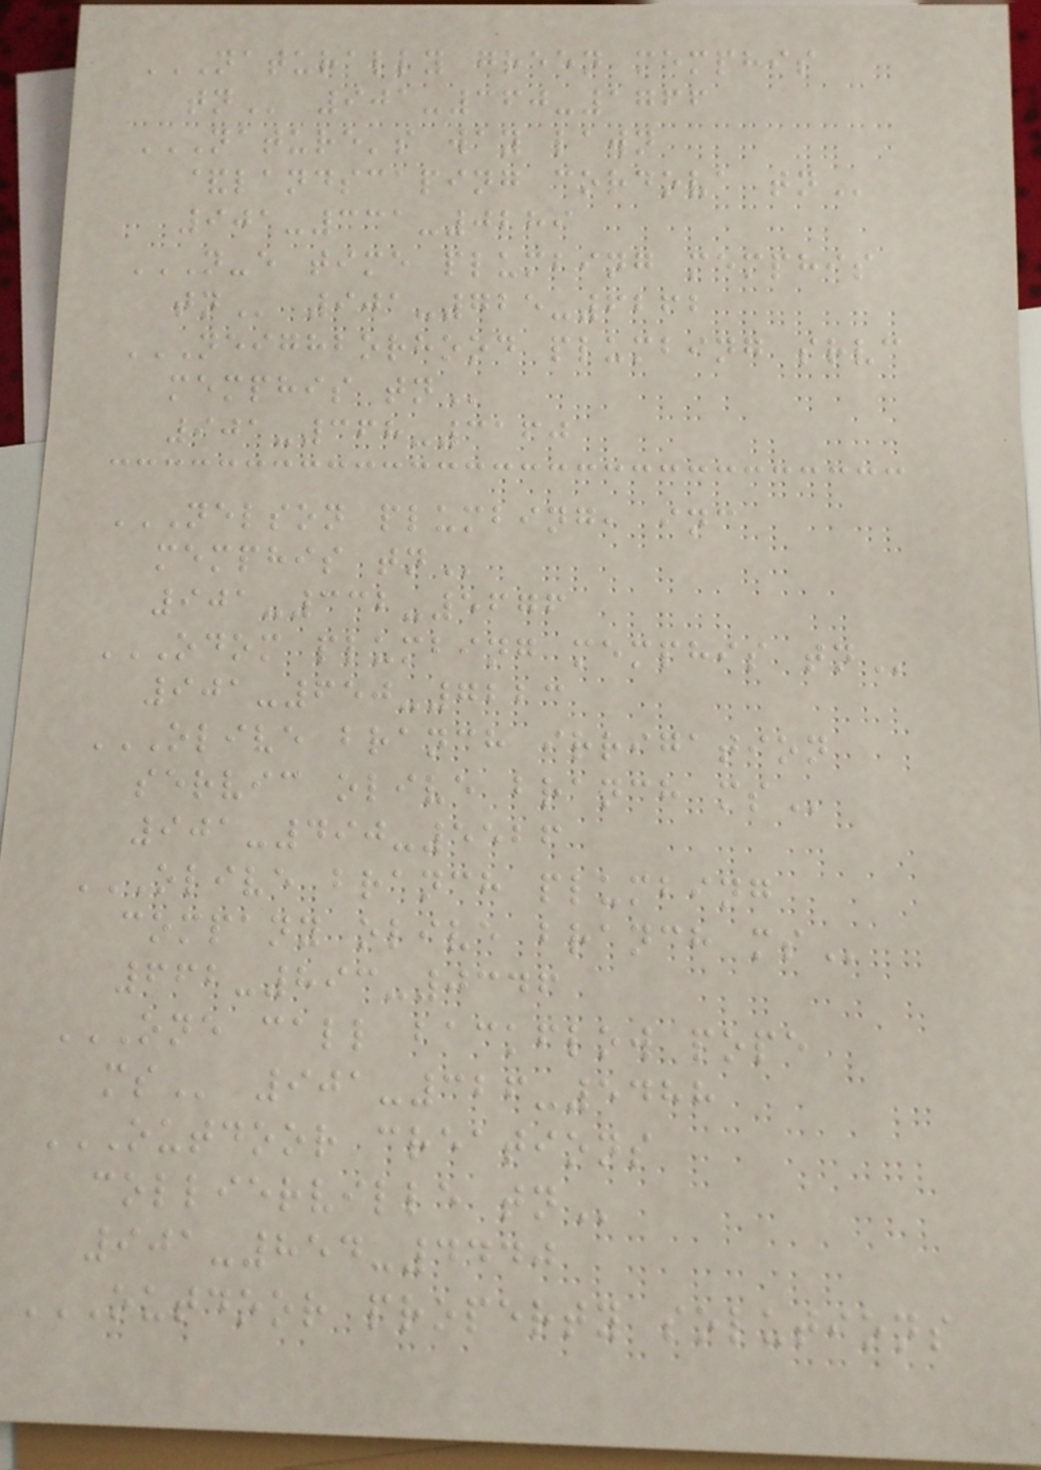NATURALLY GREEN MEMPHIS
TN 901-360-1766
NATURE'S WAY LAWN
&LANDSCAPING CORDOVA TN
901-331-0289
N-E TIME PLUMBING MEMPHIS
TN 901-725-6262
NEIGHBORHOOD PLUMBING SRVC
MEMPHIS TN
901-368-3160
NELSON PLUMBING, INC
MEMPHIS TN
901-332-5676
ODOM PLUMBING MEMPHIS TN
901-650-7223
OLIVE BRANCH IRRIGATION
SERVIC OLIVE BRANCH MS
901-490-5526
OLIVE BRANCH PLUMBING
COMPANY OLIVE BRANCH MS
662-893-0346
ONE CALL BACKFLOW POPE
MS 901-326-5488
OUTDOOR CREATIONS
COLLIERVILLE TN
901-854-4440
OUTDOOR PROPERTY SOLUTIONS
